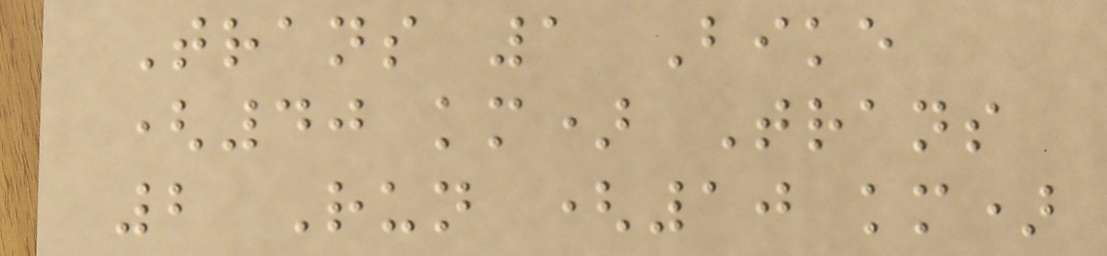Trans 1 Bike
(40 km) Trans
2 Run (10 km)
